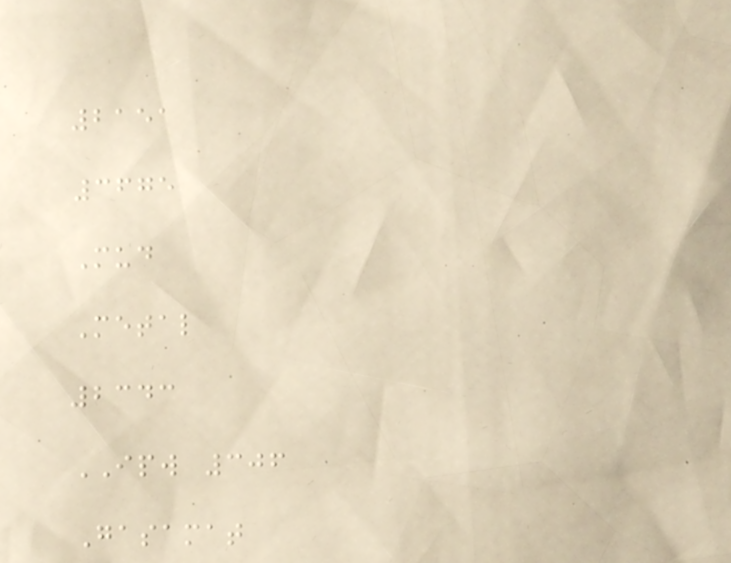2151
3675
Mud
Metal
2343
IPW 306
Gasamat
